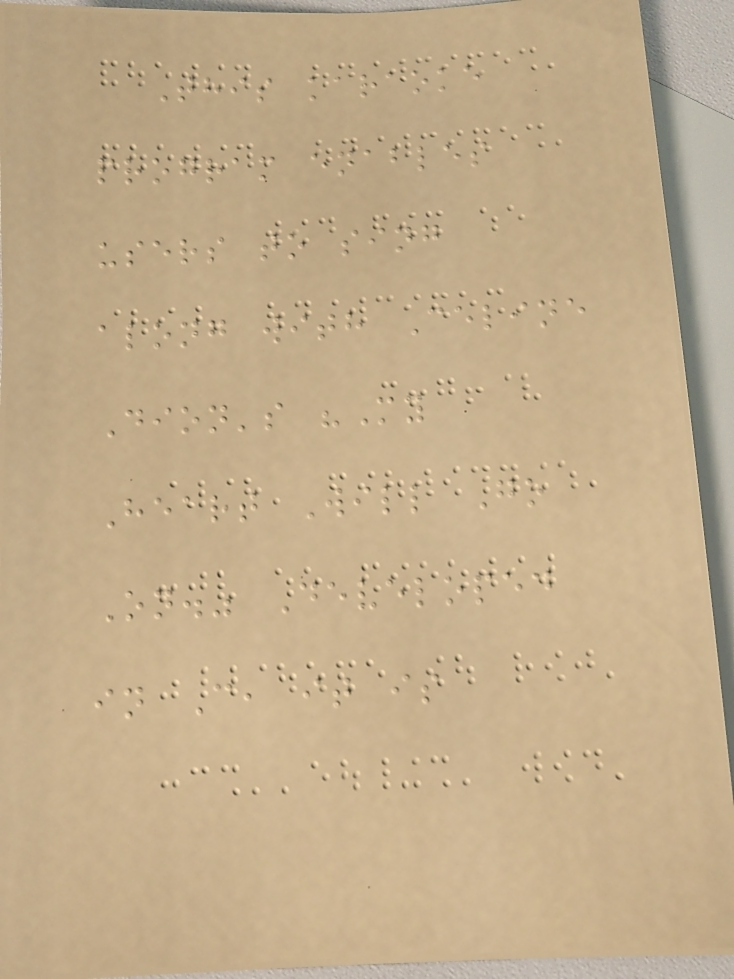This karaoke
program enables
users to sing
along with Celine
Dion's "My
Heart Will Go
On." Developed
in C, it is
